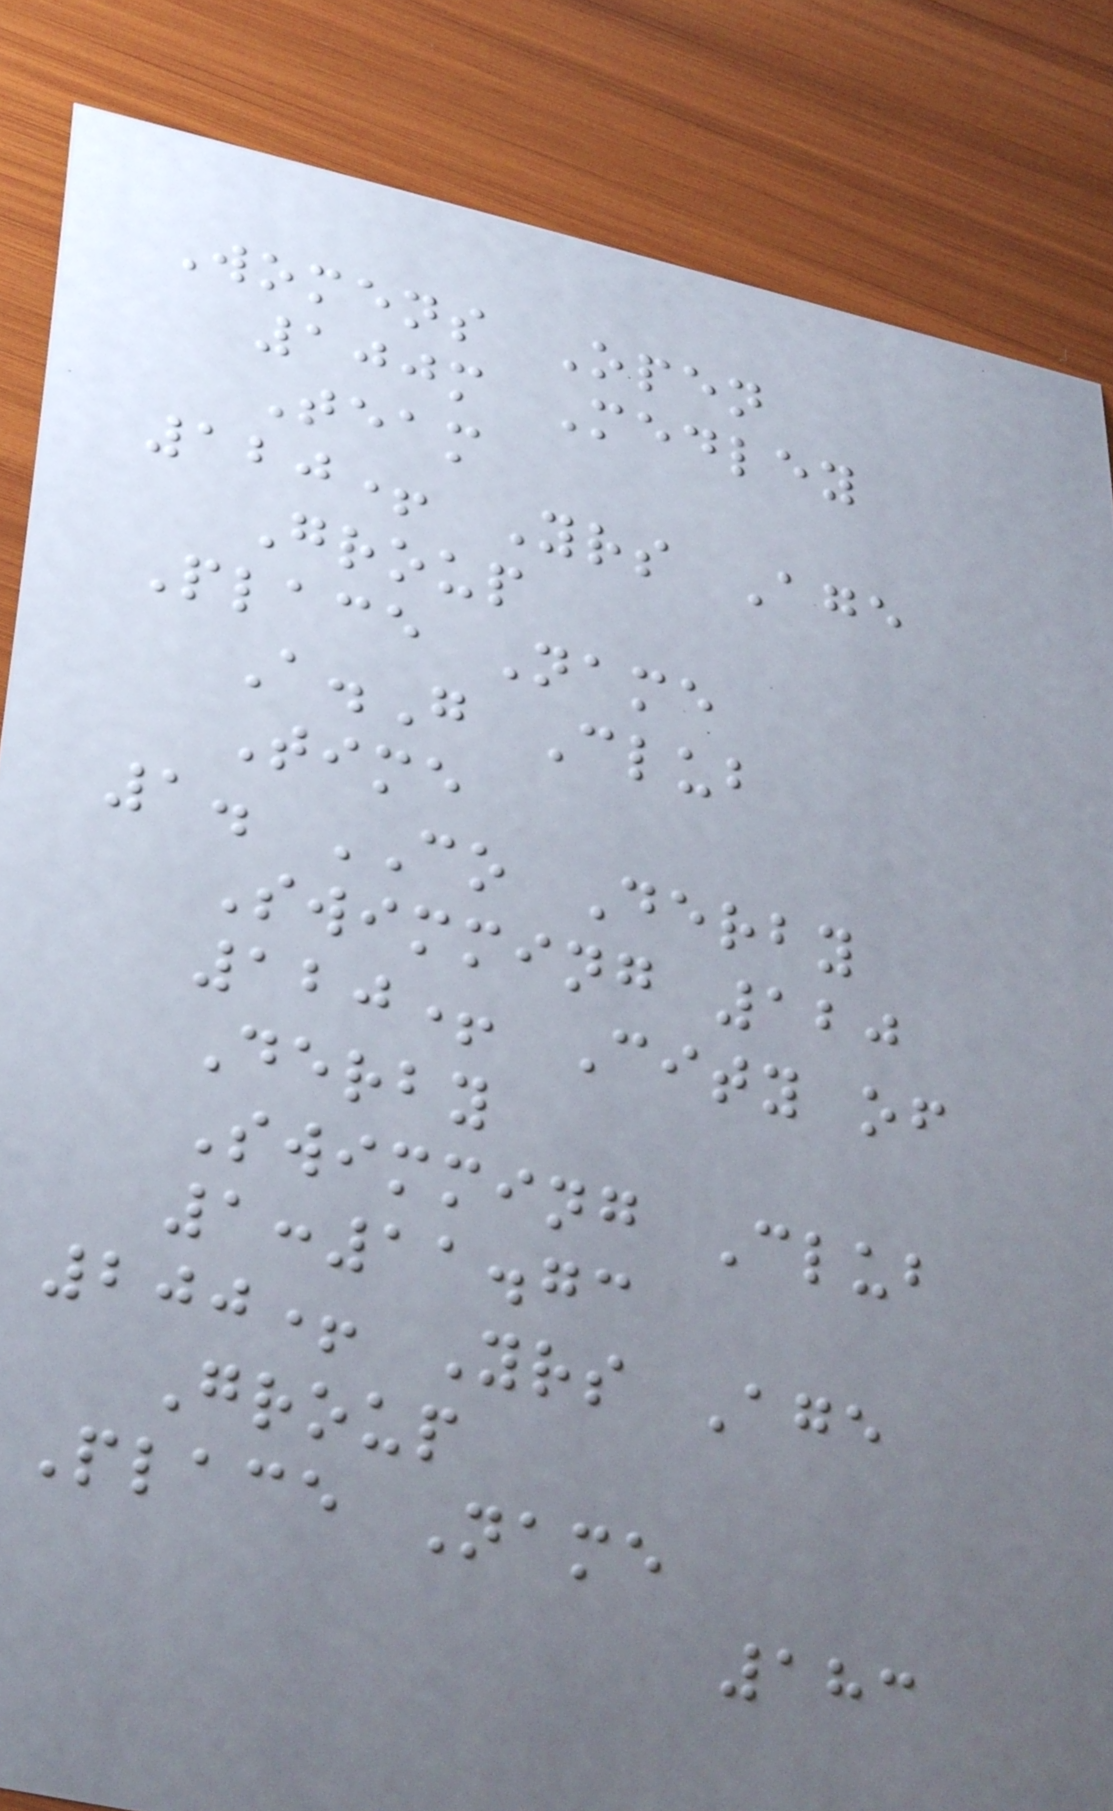Womens Open
100m Medley
Team
120+ Yrs Age
Group
Place Name
A.G Club
Time
1. CO Derby
Swimming 120
120+ City of
Derby
Swimming Club
1:11.73
200+ Yrs Age
Group
Place Name
183
